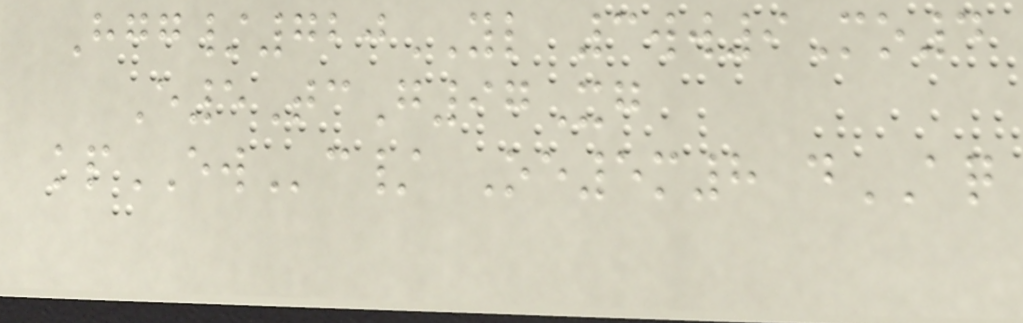Hgg/720YL 3ww9Mo4
E5TcG97Xg
kpEWc/ Oe5m8 dAQ
